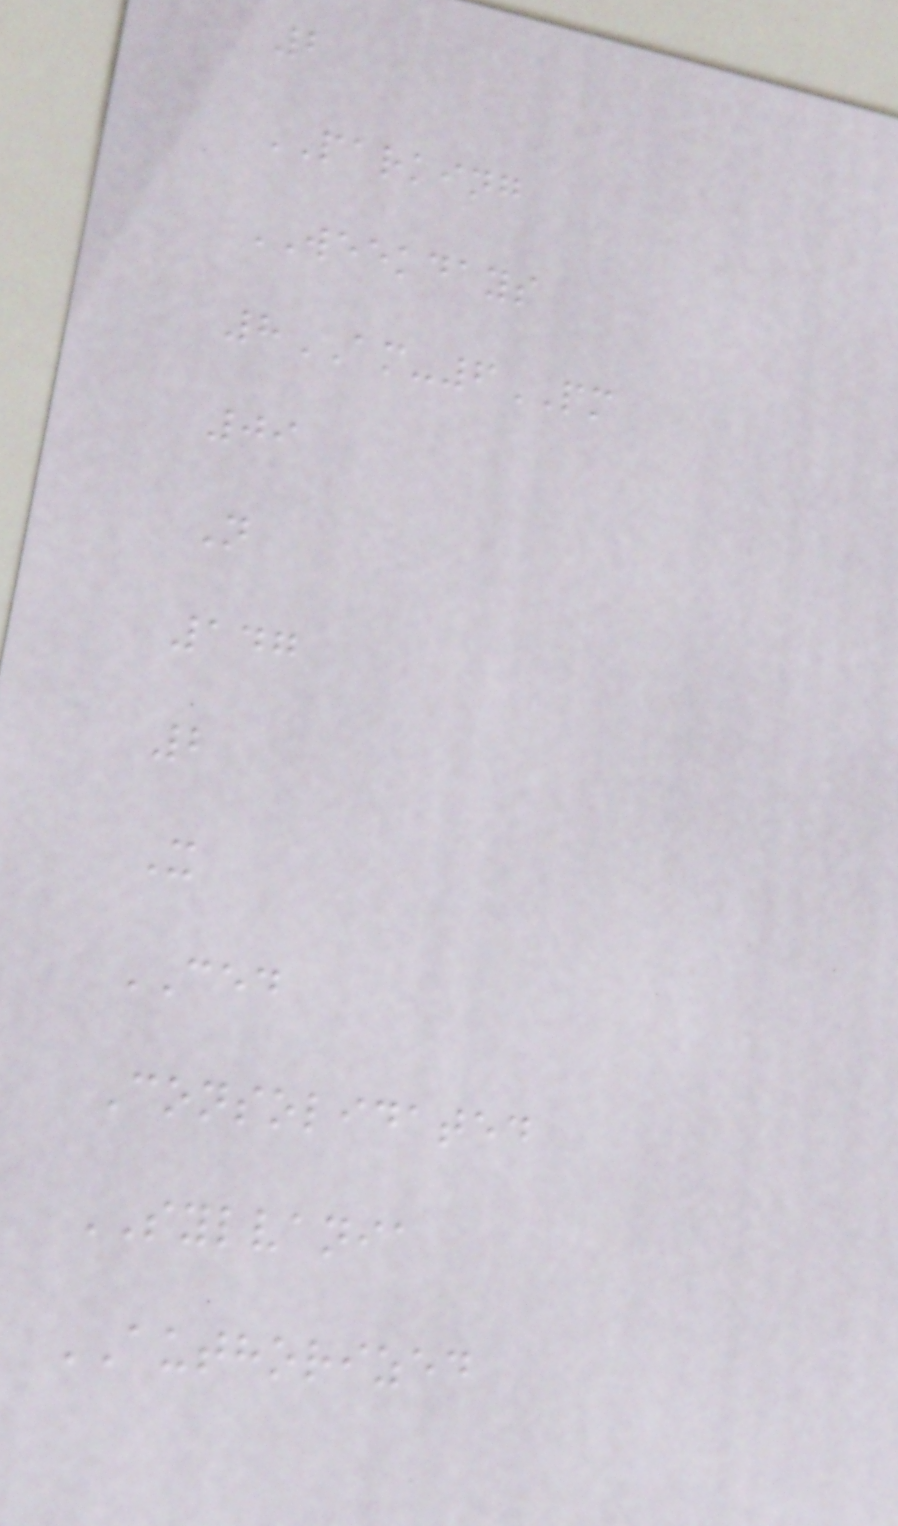2
PARKING
WEEKDAYS
8AM-6PM
09
N
147
2
X
CED
Consolidated
SYLVANIA
AUTHORIZED
